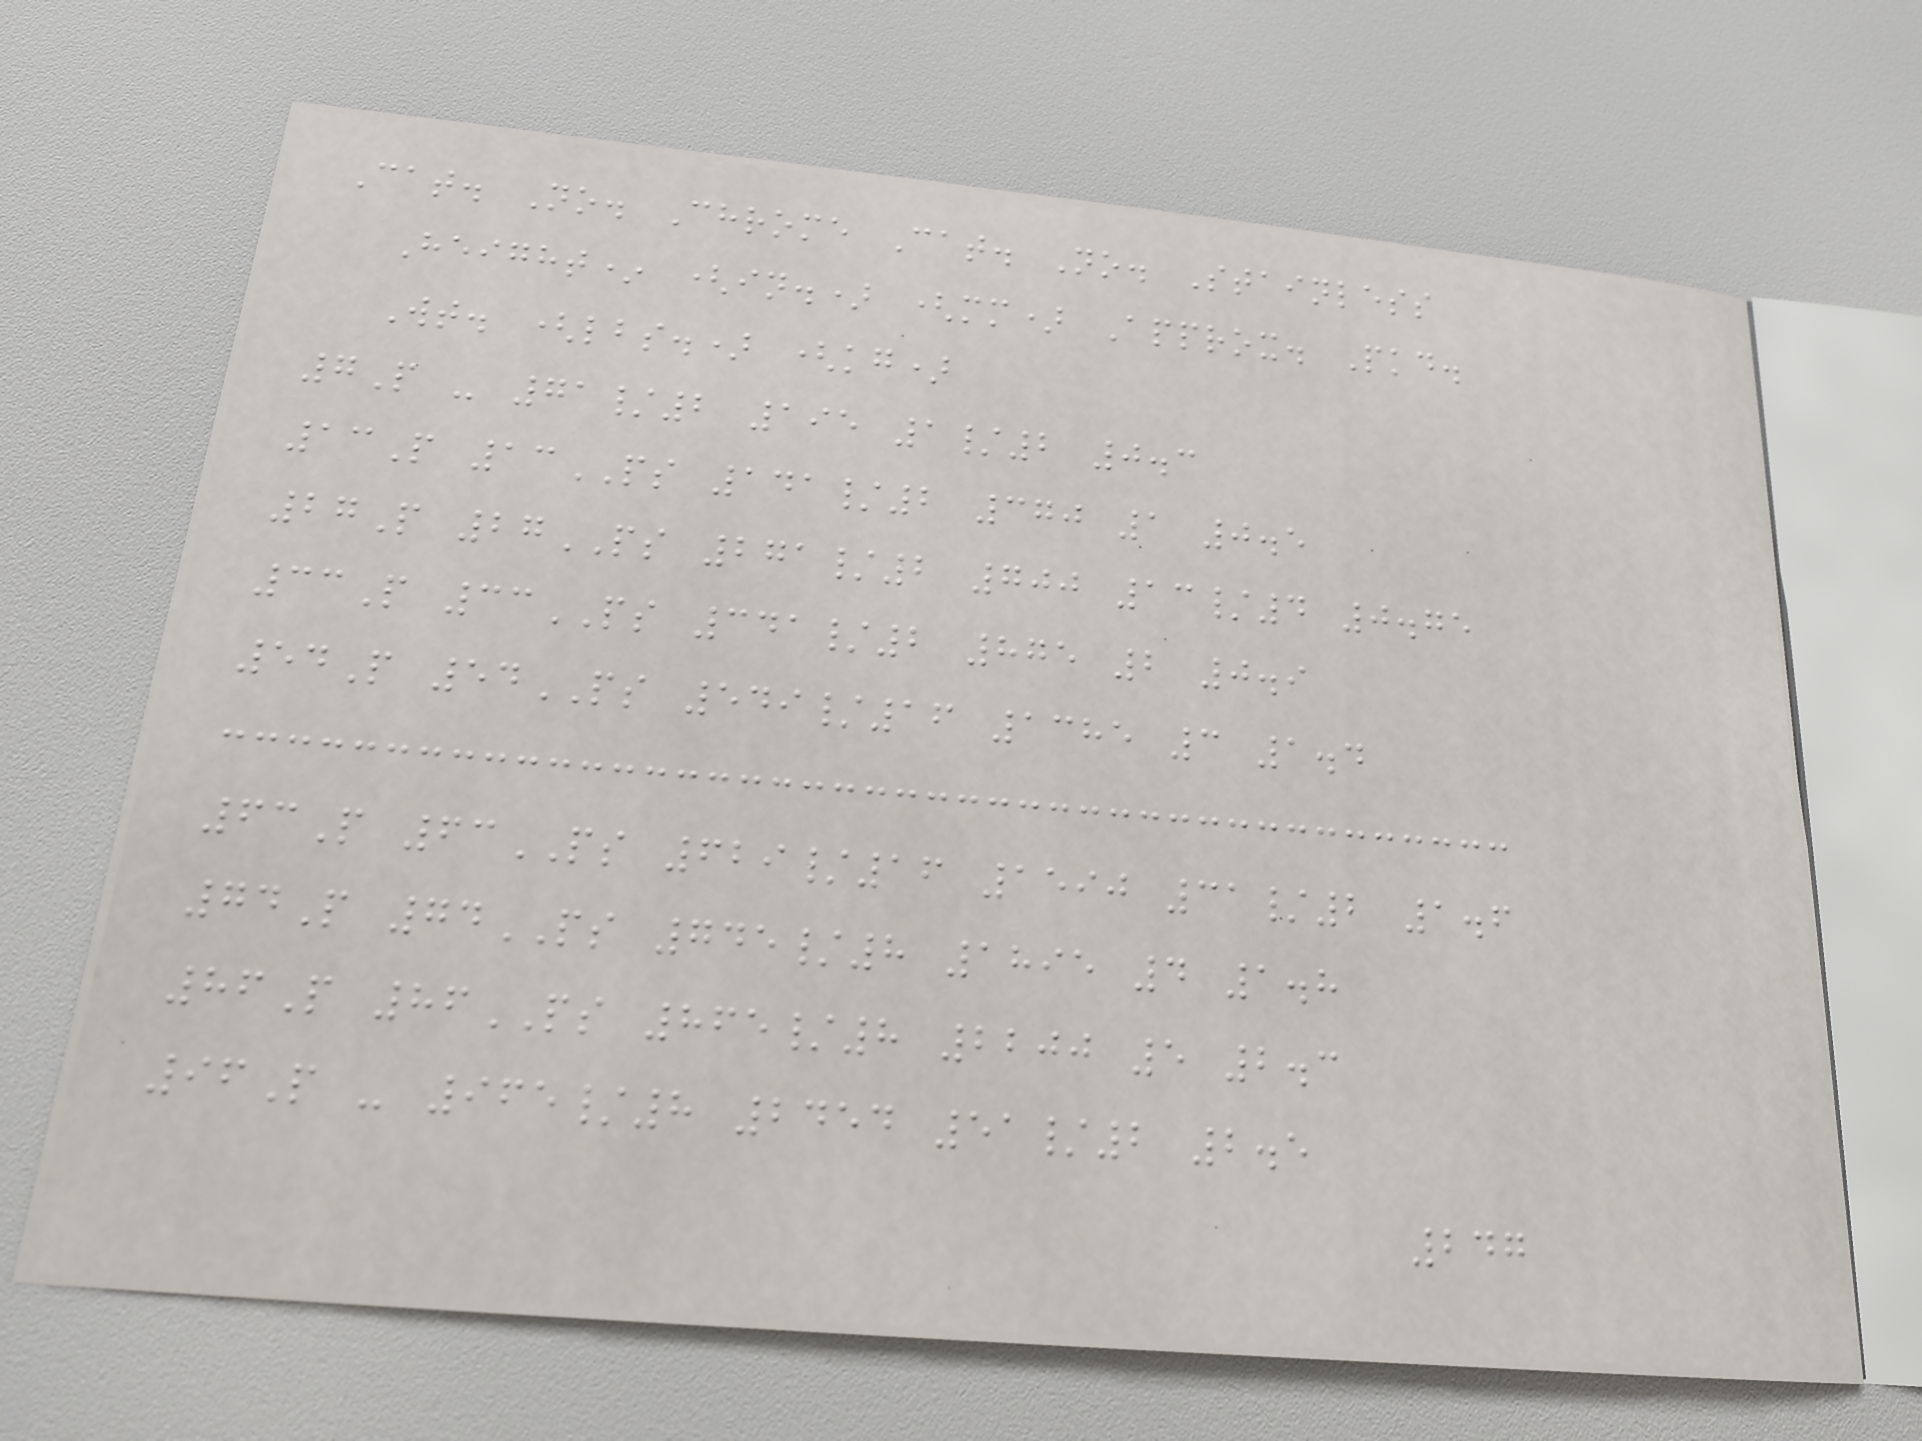Cat. No. Chrome Cat. No. Stainless
Height* (in.) (mm) Approx. Pkd.
Wt. (lbs.) (kg)
7P - 71/2 195 1/2 0.3
13P 13PS 141/2 370 1 0.5
27P 27PS 271/2 700 13/4 0.75
33P 33PS 341/2 875 2 0.9
54P 54PS 549/16 1385 3 1.4
63P 63PS 629/16 1590 31/2 1.6
74P 74PS 745/8 1895 4 1.8
86P 86PS 865/8 2200 5 2.3
96P - 965/8 2454 51/2 2.5
247
